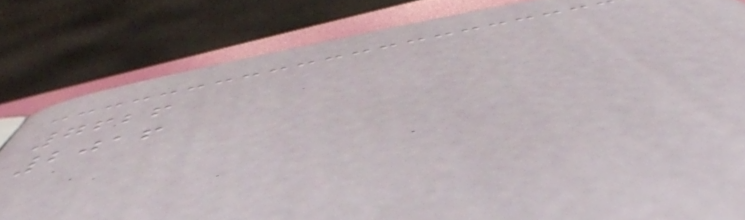7626
2016
